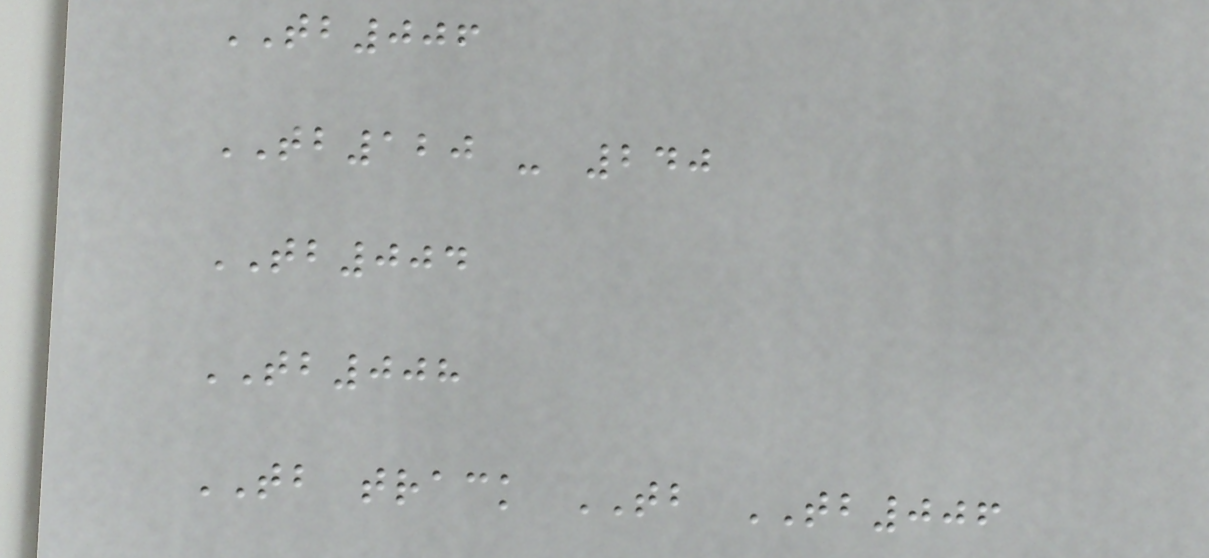TB006
TB120 - 240
TB004
TB008
TB track TB TB006
